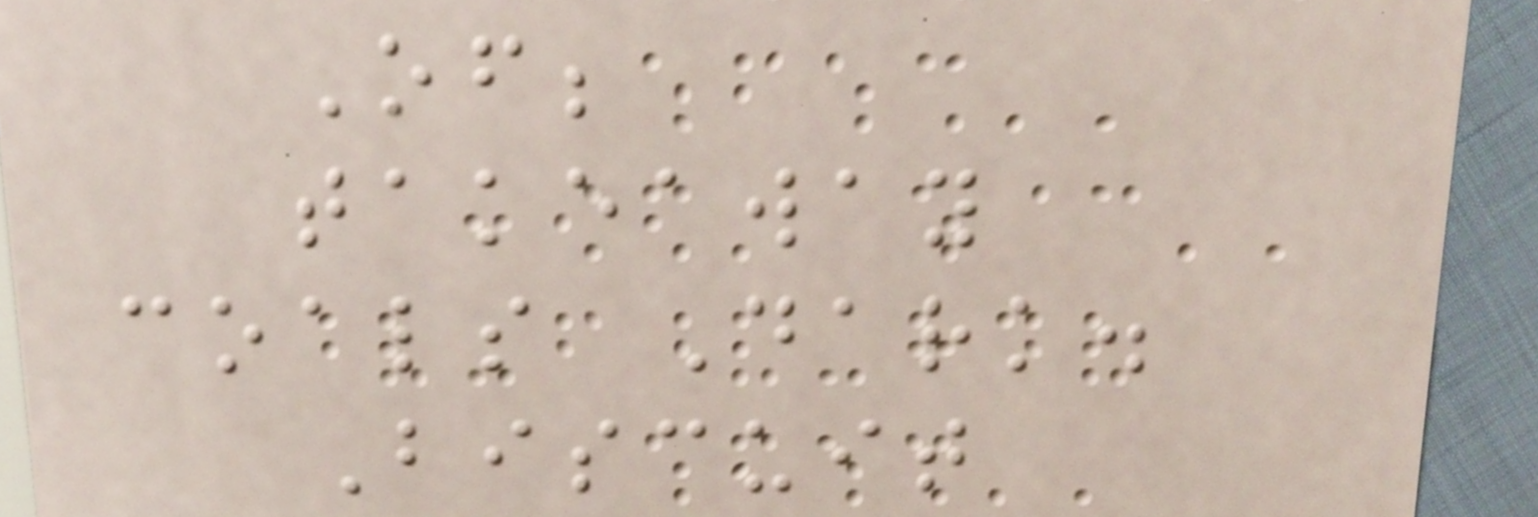Of;
takeaway
coals Dark.
Biscuit
